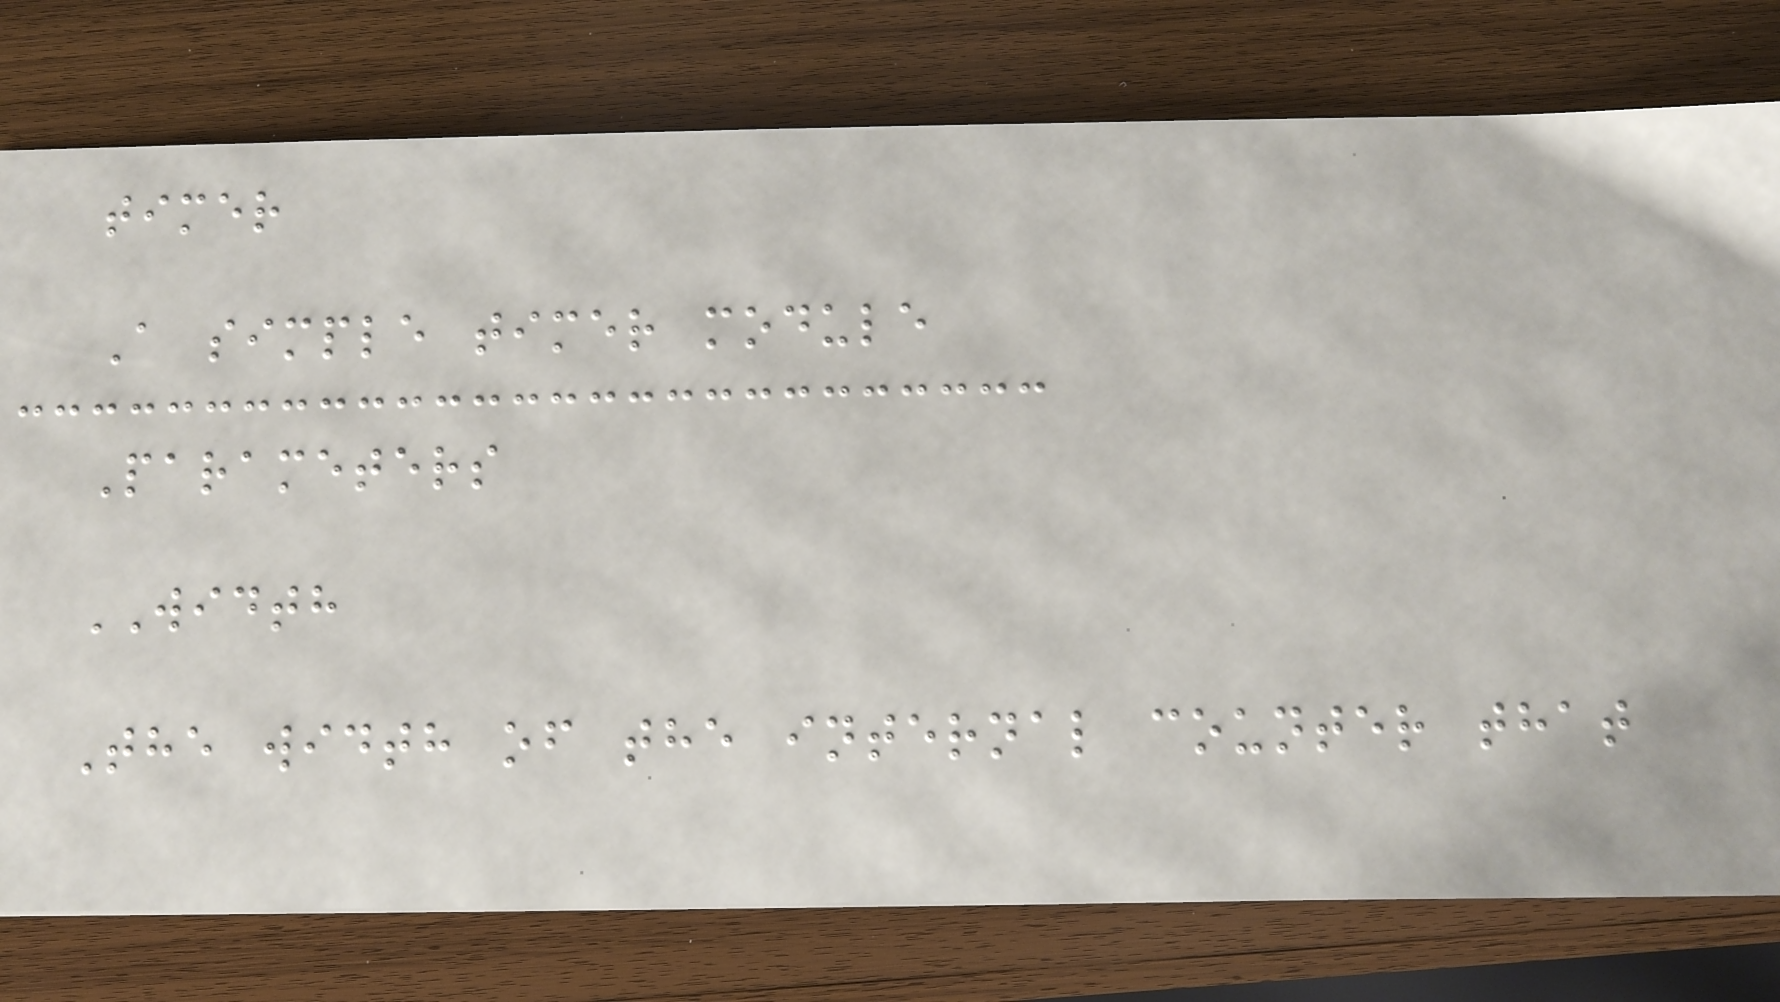timer
A simple timer module
Parameters
WIDTH
The width of the internal counter that
